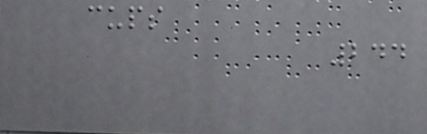cups
244
